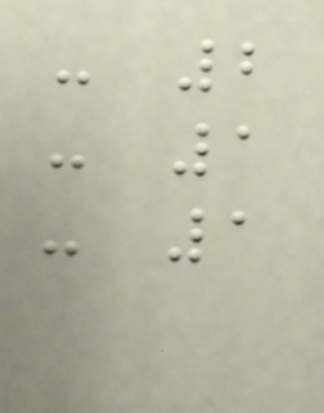- 2
- 1
- 1
